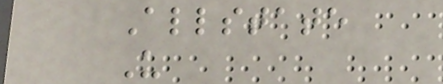Allstate
U
